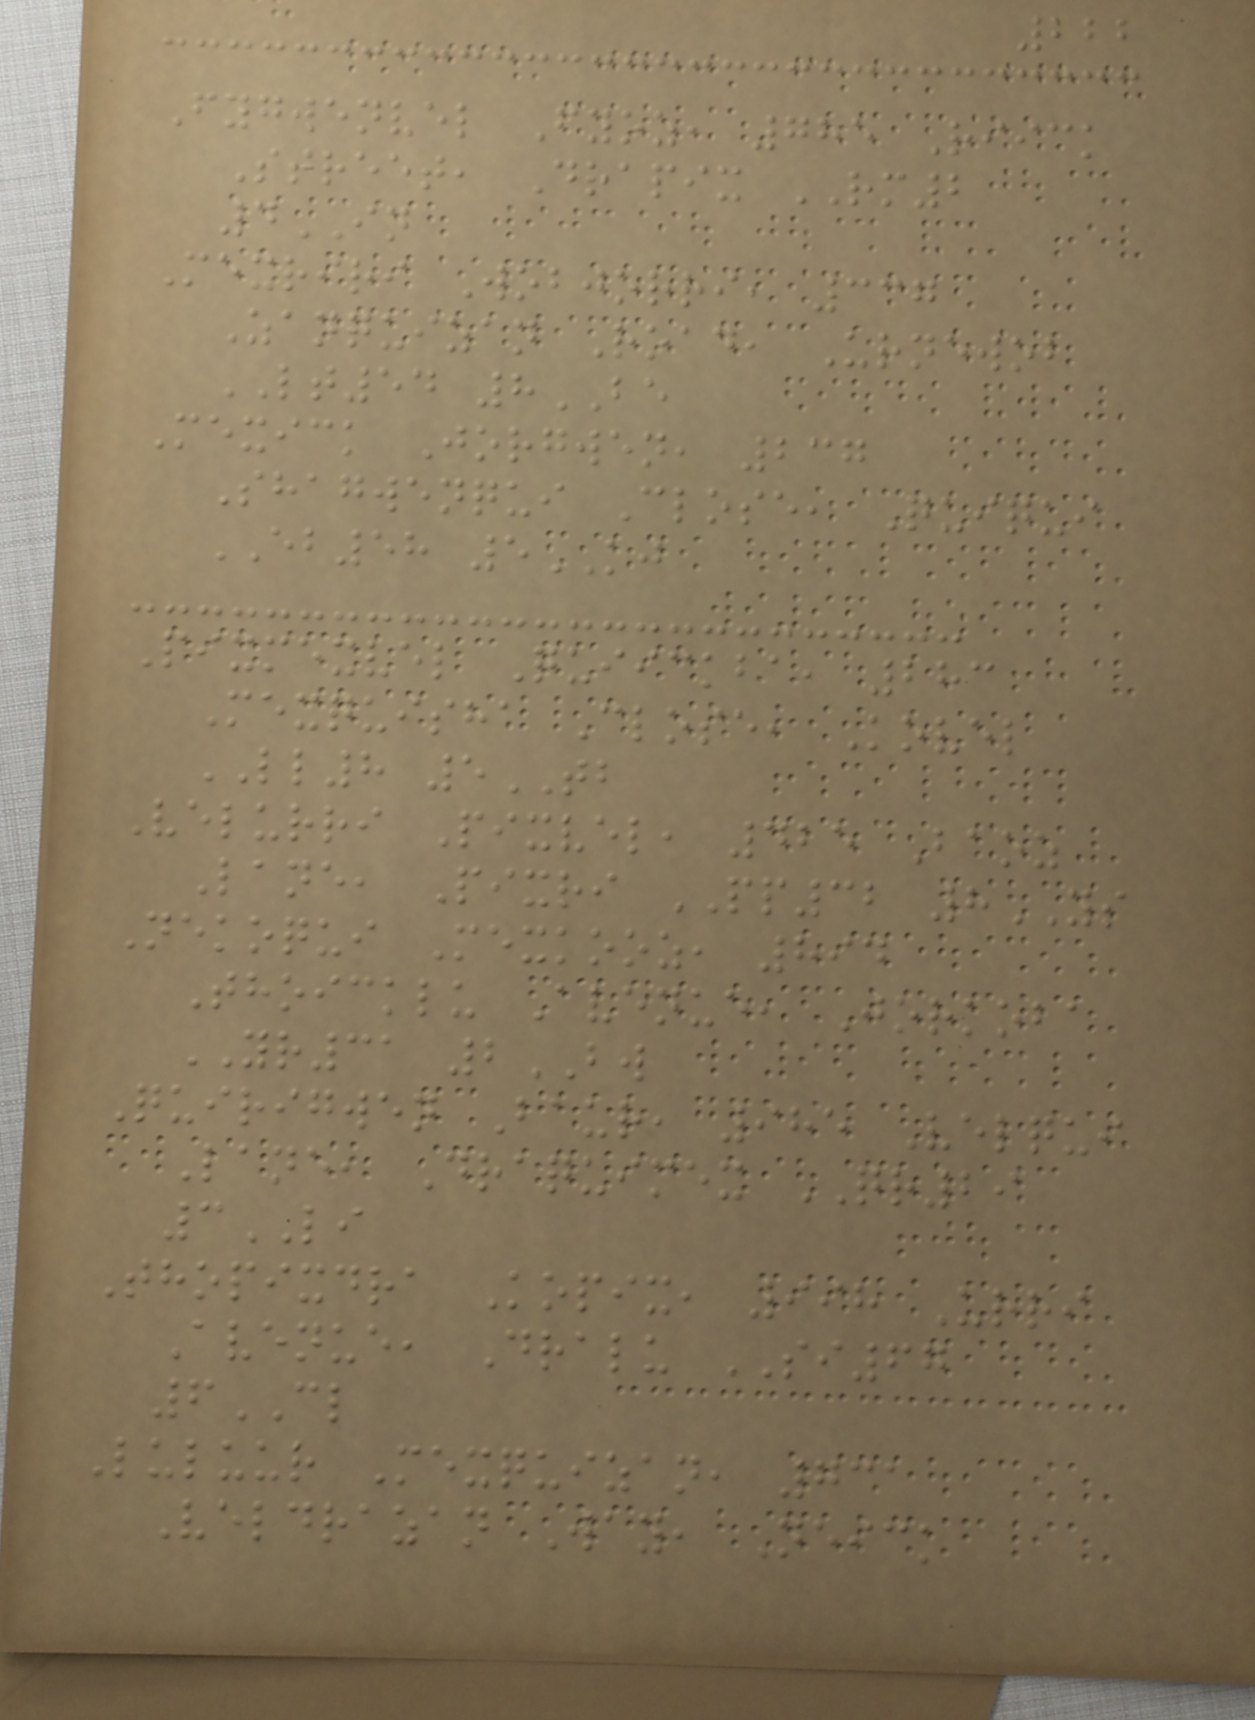222
Fygwenvel Fyoz, 785 Riick
Street, Drapix RM2
4IN
Mexriri Wobjorri, 337
Zanquizan Road, Urnewob
LT54 8BE
Mexick Jorgwen, 237
Shagwenqui Close, Quiqui
EB58 5KJ
Pixmexvel Quiickba, 283
Mexquisha Close, Kovel
LL8 5TB
Velurri Pixvel, 425 Baoz
Lane, Pixri PP32 8YS
Nekoqui Mexkooz, 894
Thoicklu Avenue, Jorkoba
YR31 2BW
Quirigwen Baur, 985 Velqui
Lane, Draquimex QR29
3LI
Thopixdra Kopix, 998 Urri
Avenue, Dralu SI67
6CL
Luluur Mexquizan, 731
Veldrazan Way, Neick
